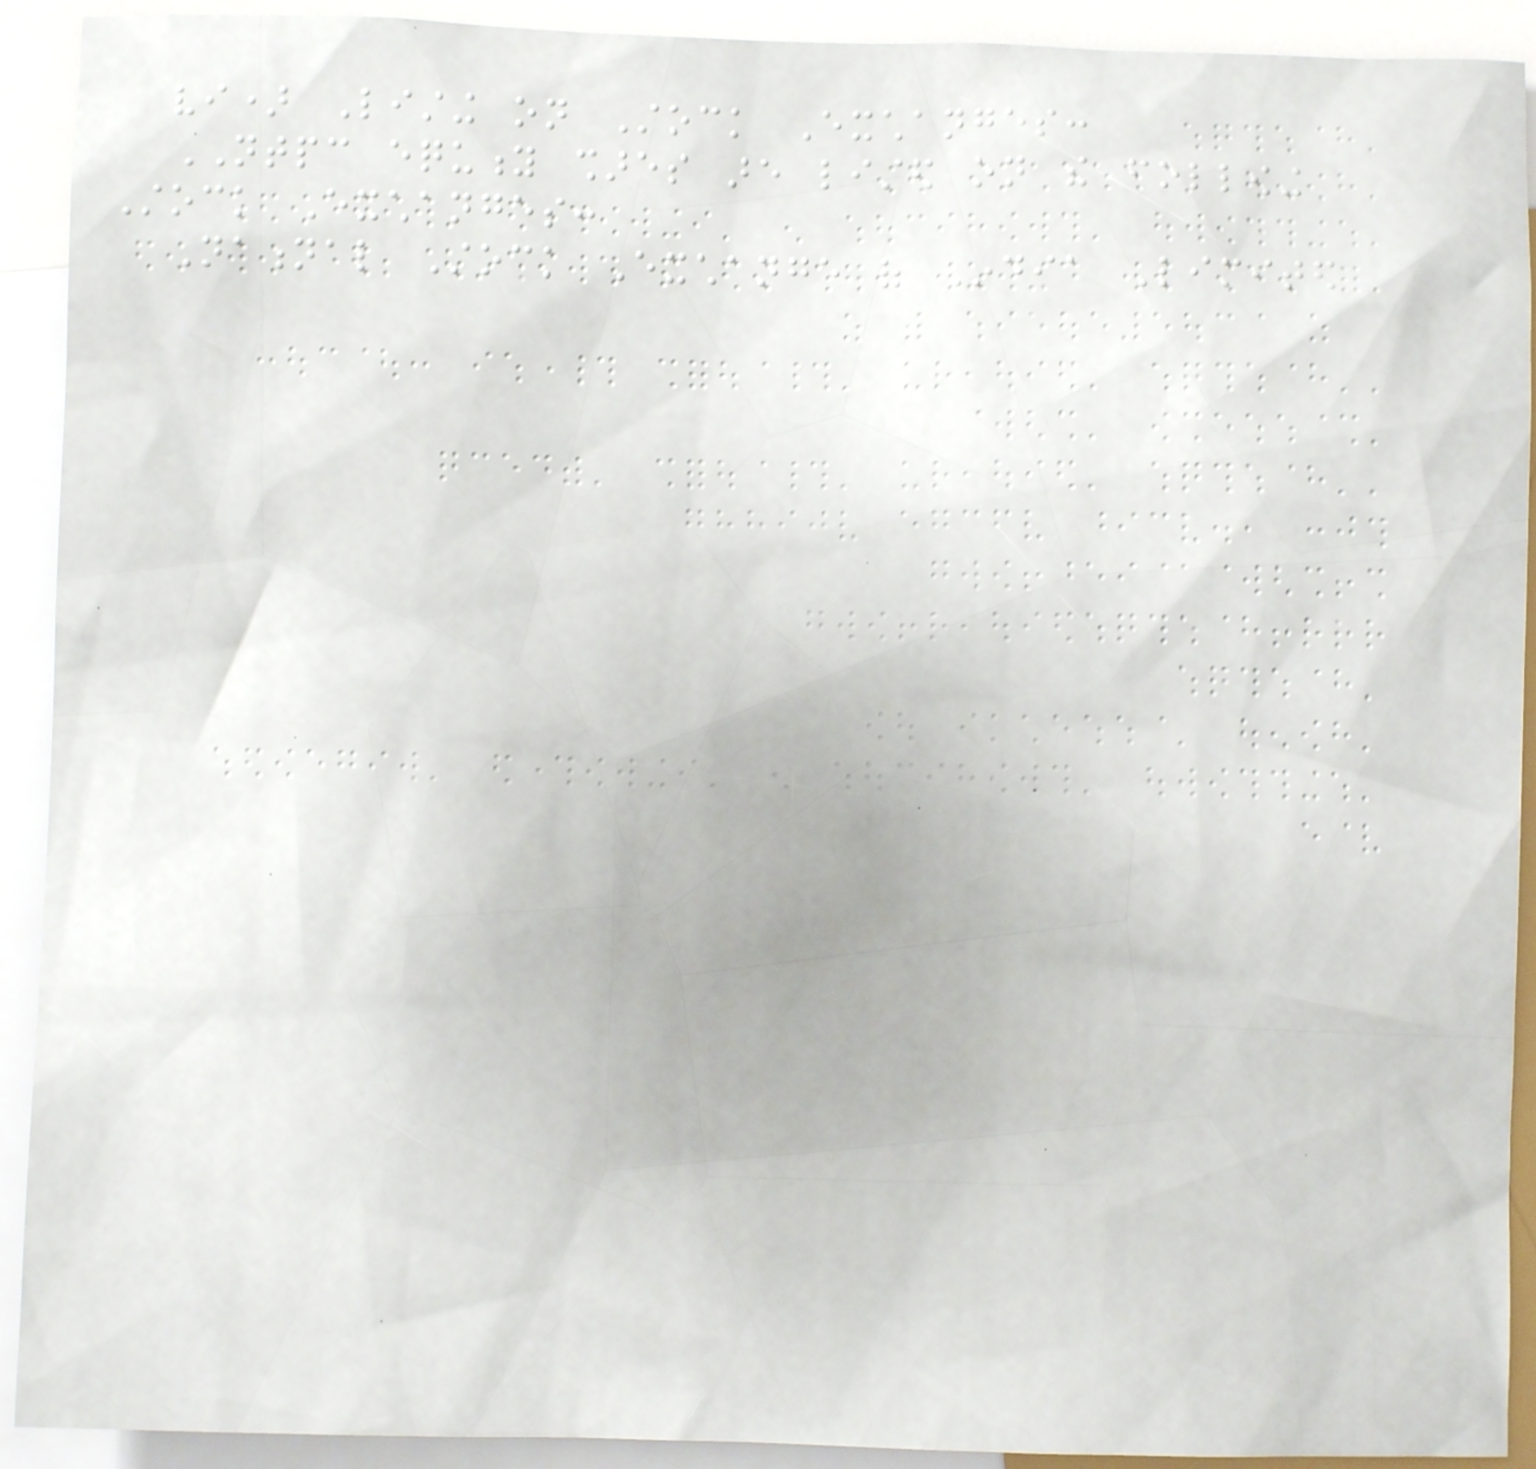vi) Listing on Stock Exchanges:
NTPC equity shares are listed on the following
Stock Exchanges:
National Stock Exchange of India Limited
